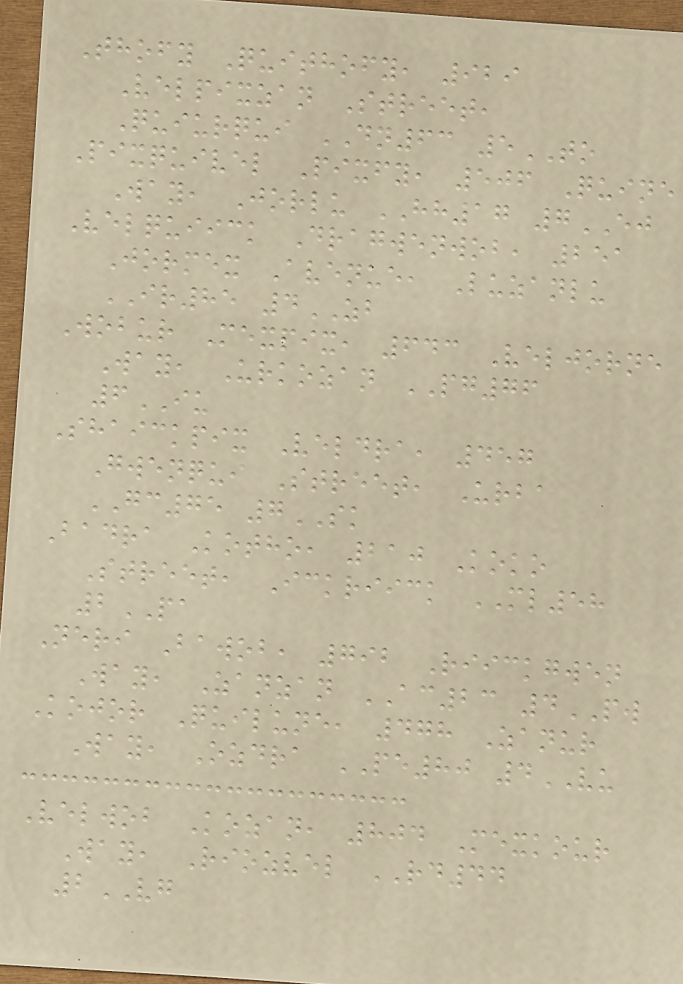Thofy Quithofy, 929
Velpixzan Street,
Quiurqui DN63 5TO
Pixquivel Pixfy, 506 Quine
Way, Jorlu HH17 7EJ
Velquiick Dragwenwob, 251
Jormex Avenue, Luzanlu
IR85 4ZB
Wobur Mexpix, 643 Veljorne
Way, Urkozan PG76
6IU
Shaickpix Veldra, 457
Gwenqui Street, Urba
GC75 7SK
Badra Kotho, 210 Koko
Street, Ickriick ML58
2PA
Neri Bawob, 792 Riickgwen
Way, Zanzan AC23 4PW
Kojor Quilune, 478 Zanur
Way, Ozdra PE80 4VU
Velwob Kozan, 804 Mexkour
Way, Riozvel RD44
2VG
